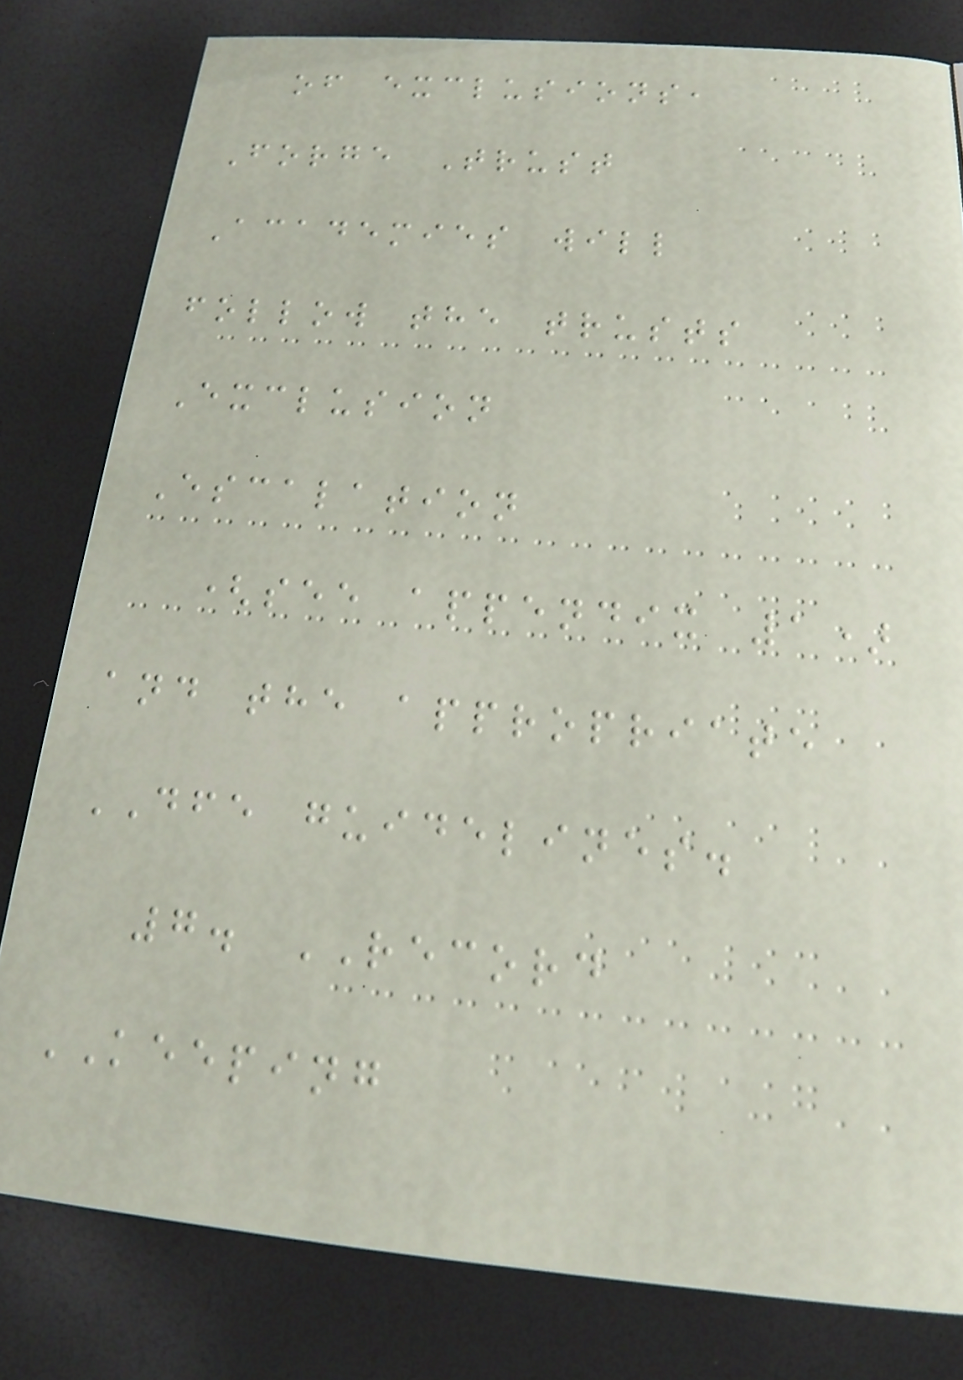of exclusions,
Forge Trust
Academies will
follow the trusts
Exclusion
Escalation
(see appendix 1)
and the appropriate
DFE guidelines.
7. RECORD
KEEPING
